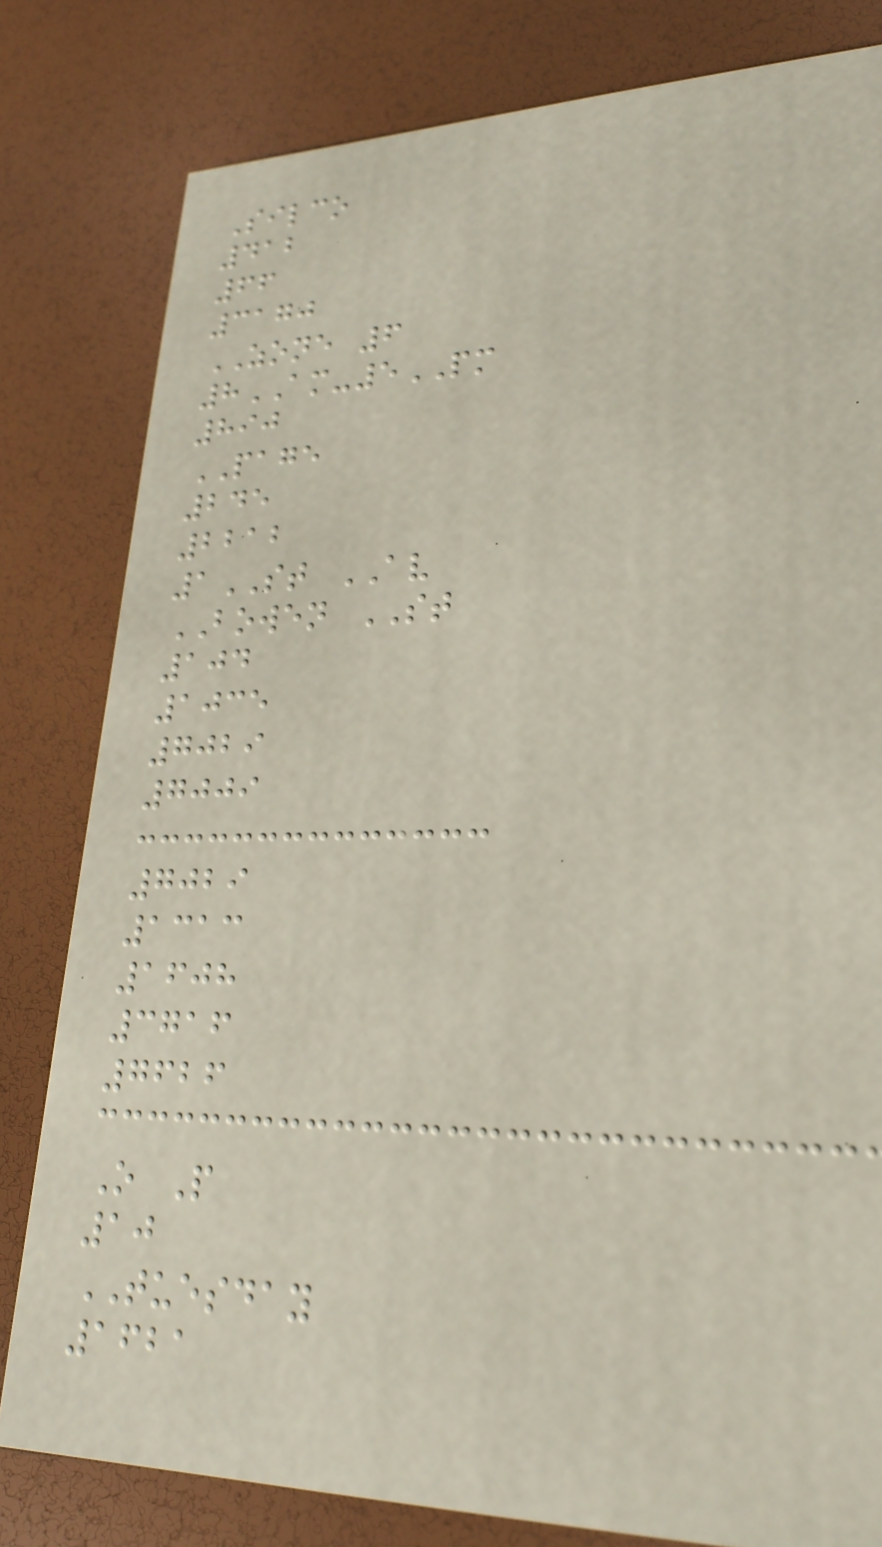Silco
412
66
3170
ZONE 6
8AM-5PM
890
PAGE
245
2212
1ST AV
BOWEN ST
104
1035
7029
7009
7029
1313
1608
3716
7626
O P
10
TUESDAY
1621
